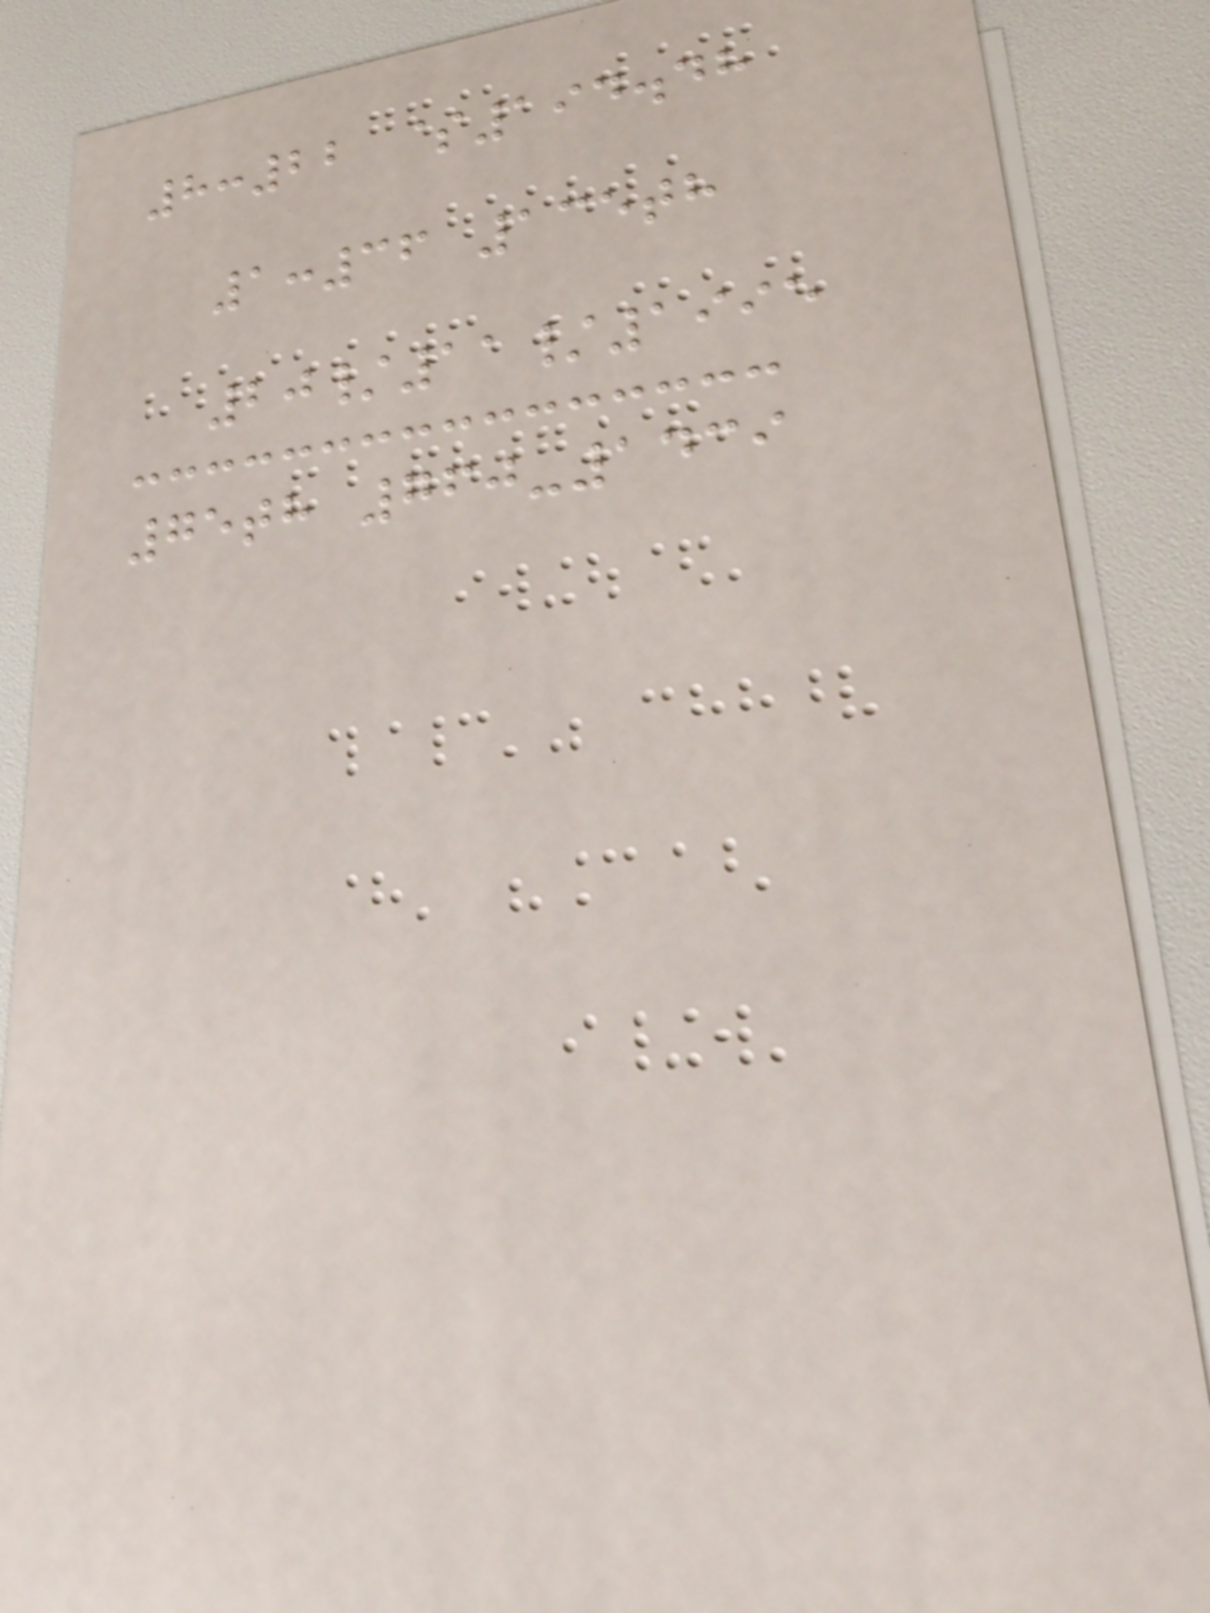8:22 $194.48
1:36 135th
20/11/1995
75th 760-1439
